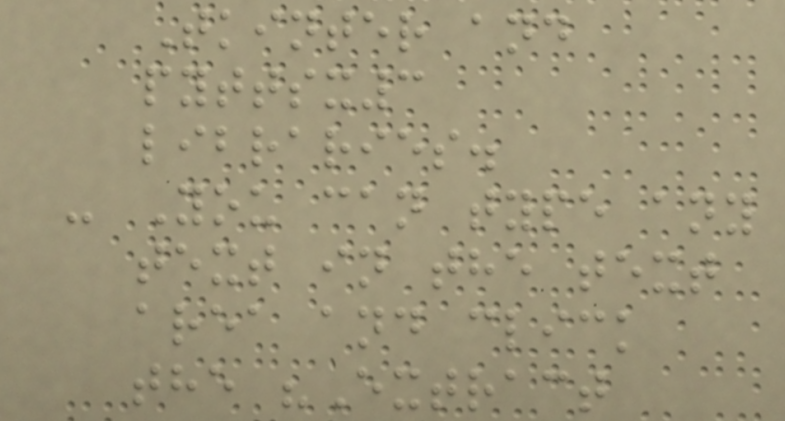Tkinter and
pyttsx3
libraries.
- You can type any
text in the text
area and click
the "Extract
